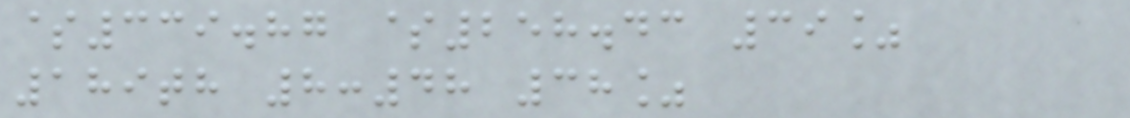$339.87 $258.43 39%
189th 8:48 38%
